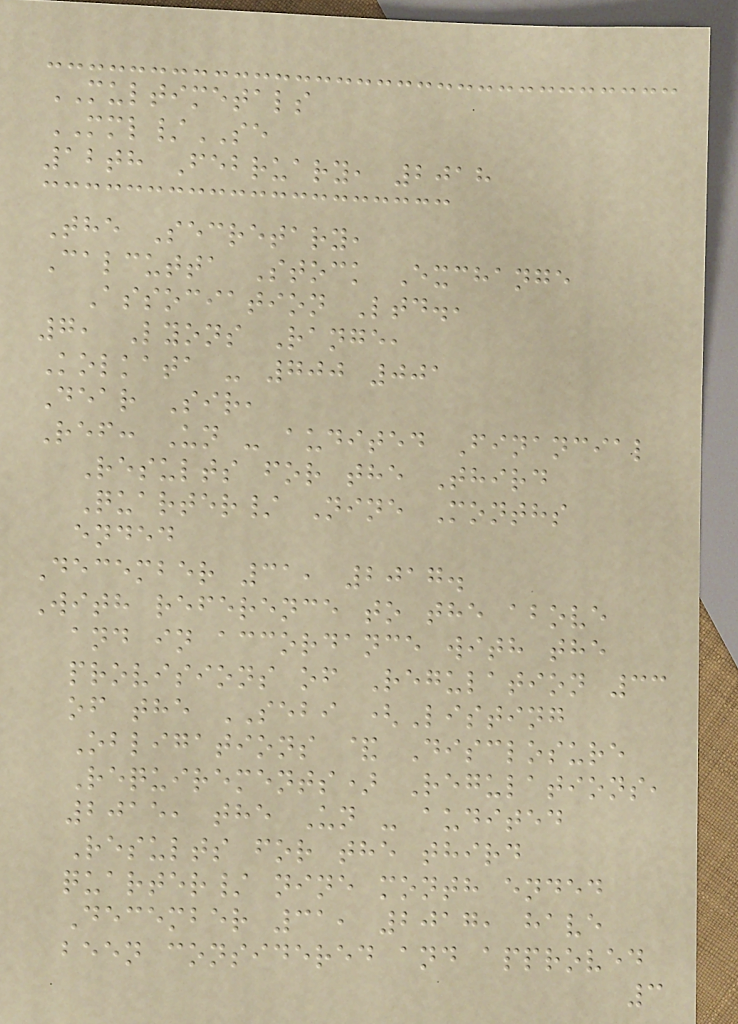MULTIMETALS
MML/SE
12th February, 2018
The Secretary,
Calcutta Stock Exchange
Association Ltd.,
7, Lyons Range,
Kolkata - 700 001
Dear Sir,
Ref: Un - audited Financial
Results for the Third
Quarter/ Nine Months
ended
December 31, 2017.
With reference to the above
and in accordance with the
provisions of Regulation 33
of the SEBI (Listing
Obligations & Disclosure
Requirements) Regulations,
2015, the Un - audited
Results for the third
quarter/ nine month ended
December 31, 2017, have
been considered and approved
3
